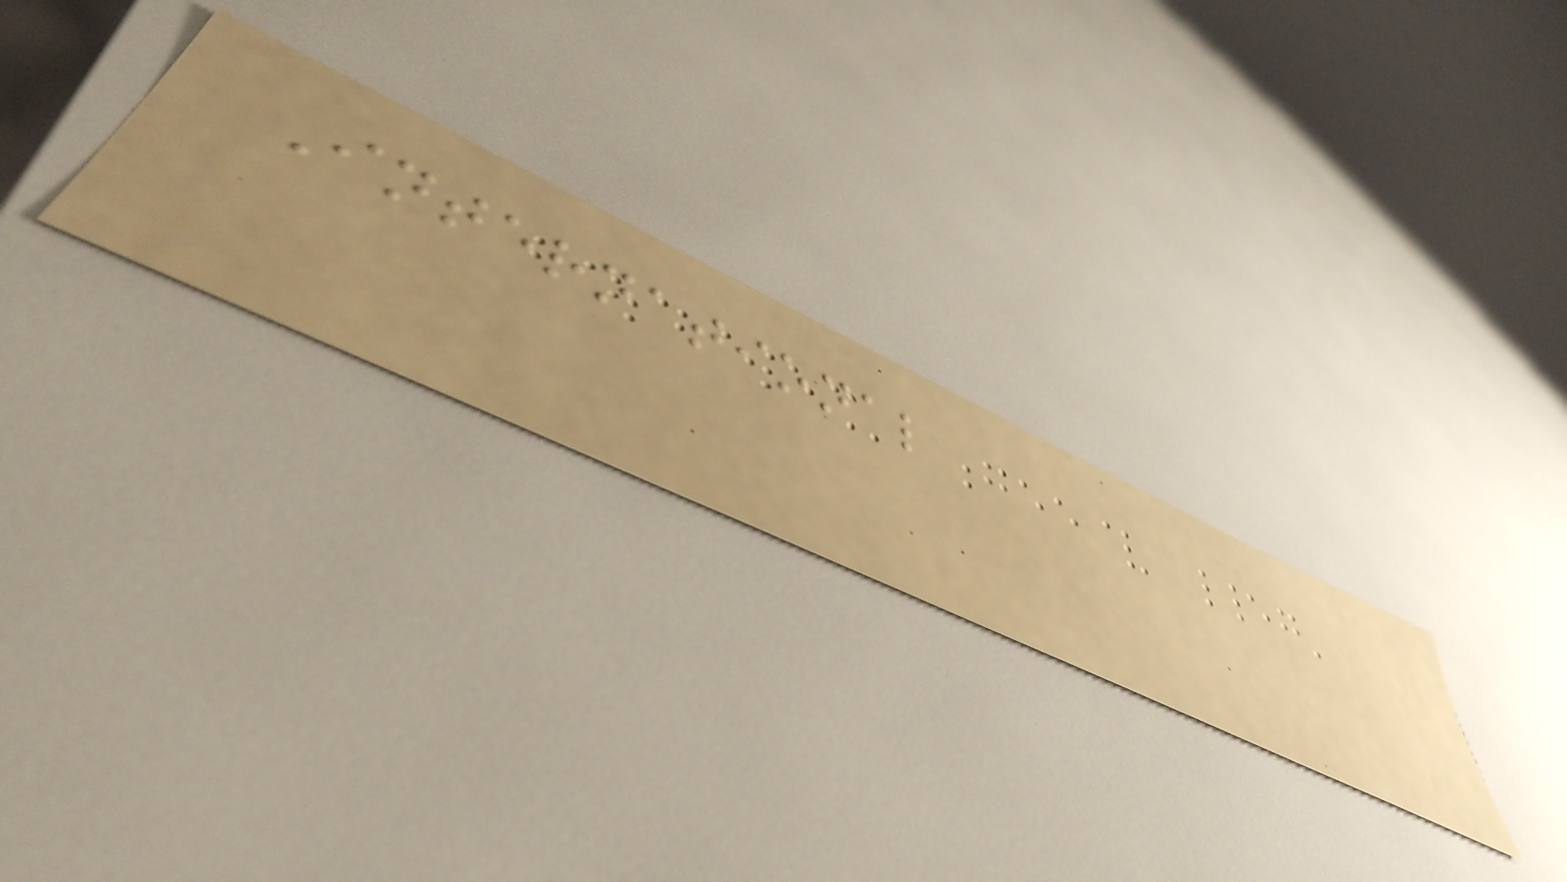International
